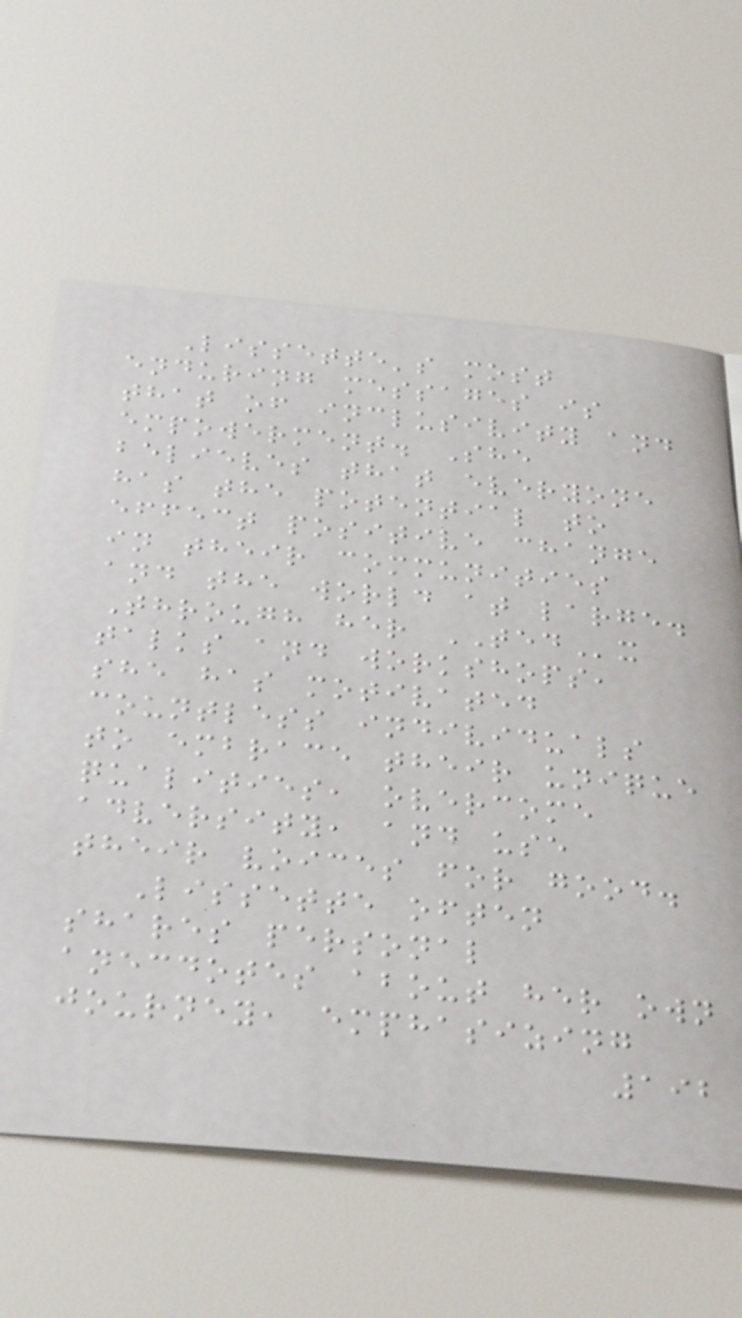Lissette's most
enduring messages is
that of inclusivity and
empowerment. She
believes that everyone
has the potential to
effect positive change
in their communities
and the world at large.
Through her TEDx
talks and workshops,
she has motivated
countless individuals
to embrace their unique
qualities, overcome
adversity, and use
their voices for good.
Lissette often
shares personal
anecdotes about her own
journey, emphasizing
192
